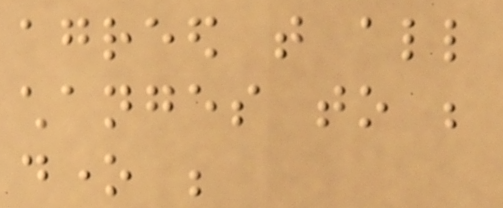agreed that all
changes to be
done be
